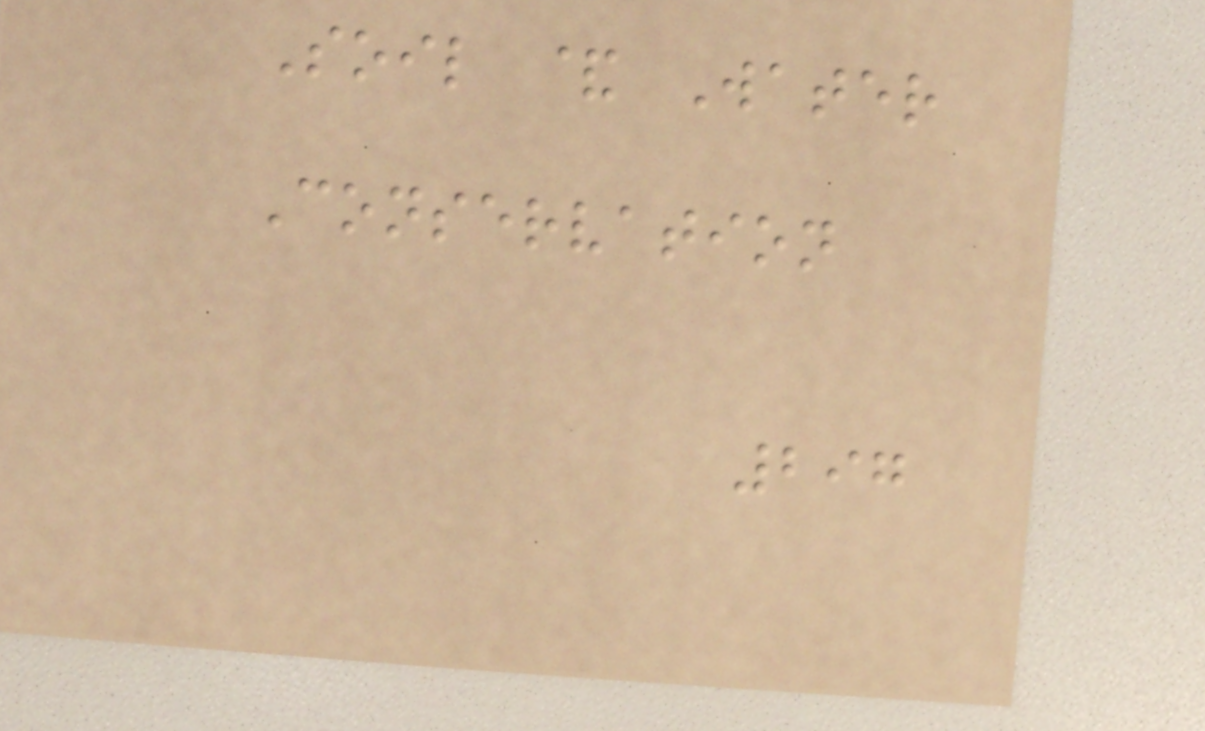Soil & Water
Conservation
297
